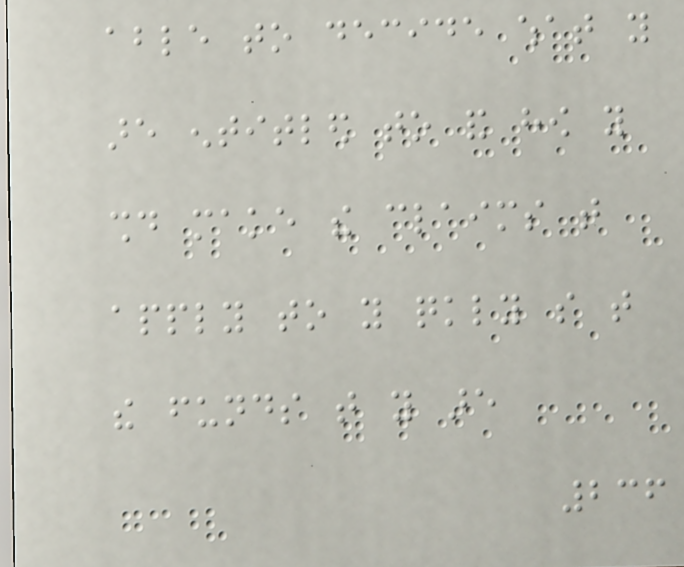able to decide what you
are entitled to and how you
should make the claims that
apply to you quickly so that
the funds that you are
236
